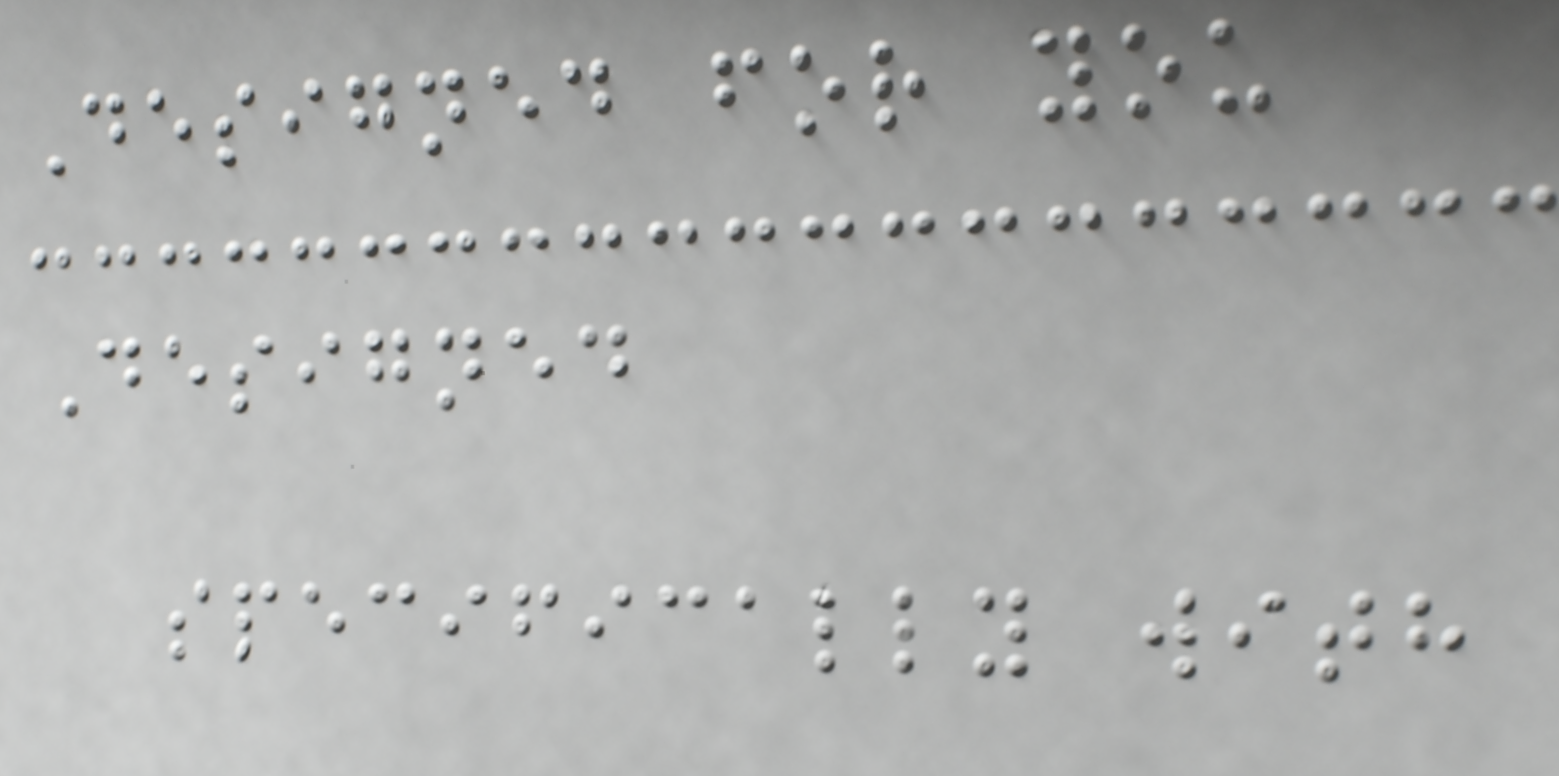Designed for you
Designed
specifically with
